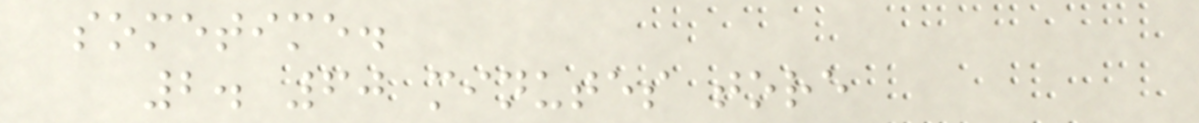sometime.
2. 60 minutes tore
